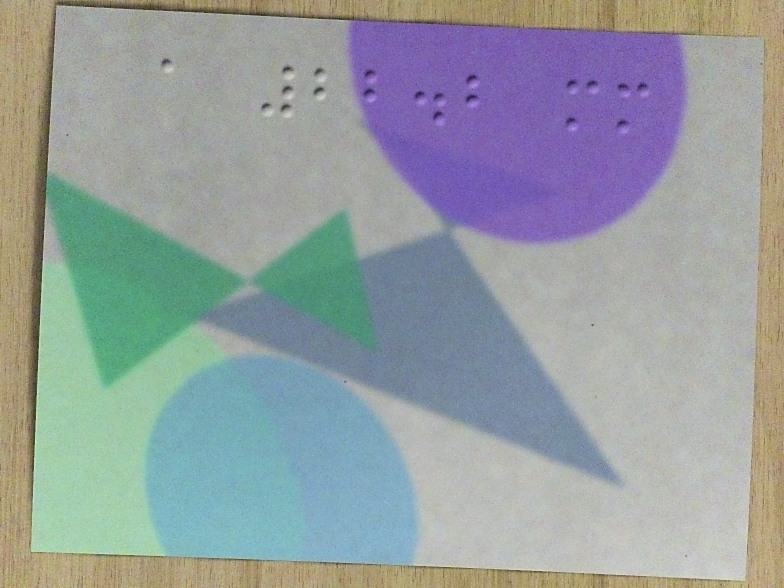a 22.2 mm
